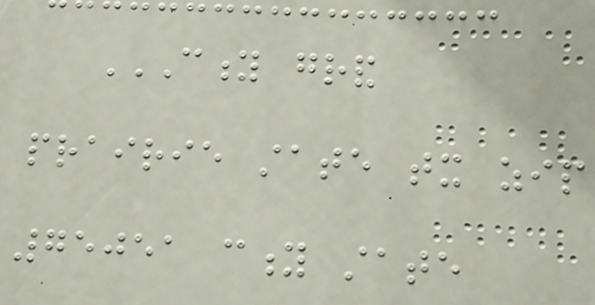CITY GRAND
PRAIRIE STATE TX ZIP
75051 CITY STATE
